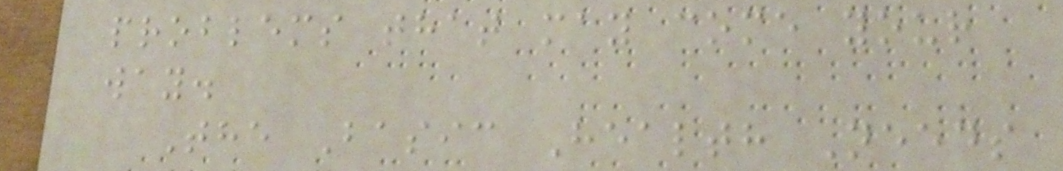problems that may come your
way.
The Basic Health Needs
